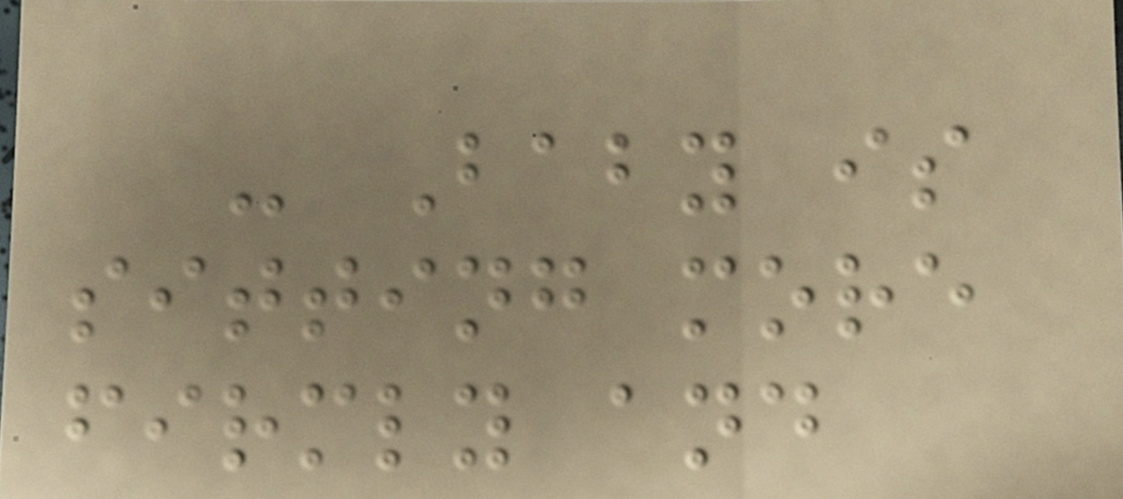- Baby is
sitting more
firmly and
